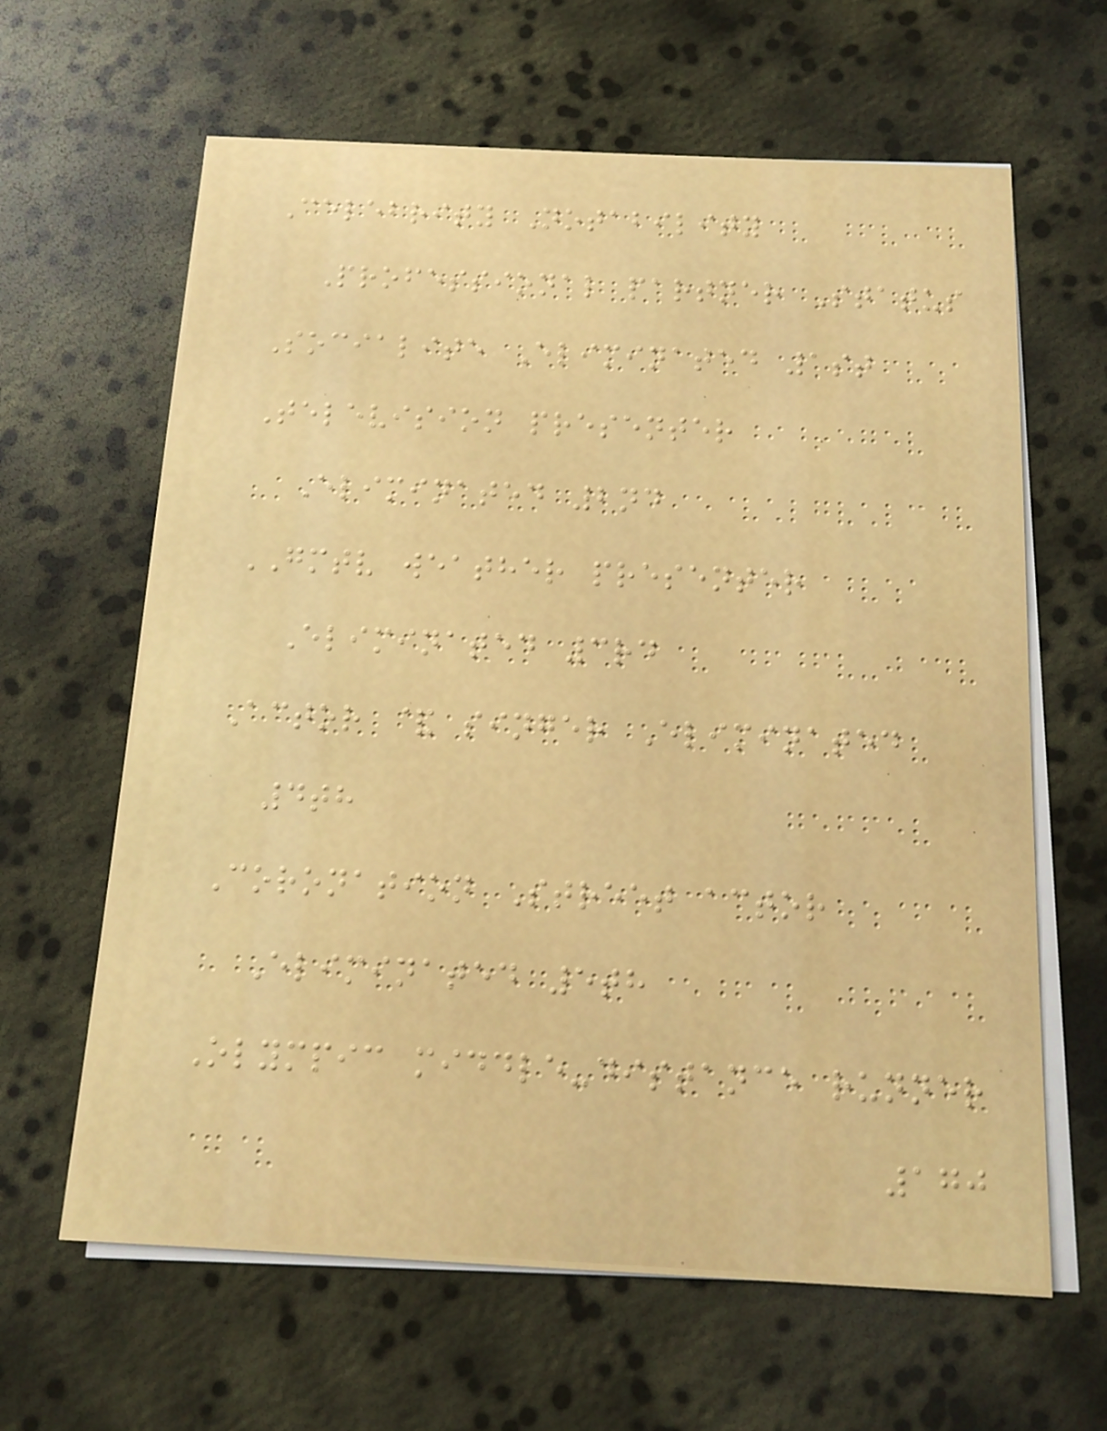Celebrity Notability
Professional partner Status
Socialite Eliminated 1st
Television presenter
Eliminated 2nd
GMTV weather presenter
Eliminated 3rd
Actor & singer Eliminated
4th
Coronation Street actor
Eliminated 5th
Olympic middle-distance runner
170
